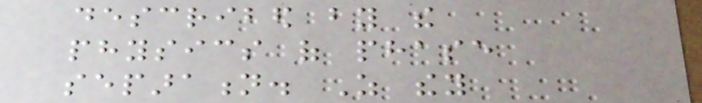described by the
physics of phase
separation. As they
